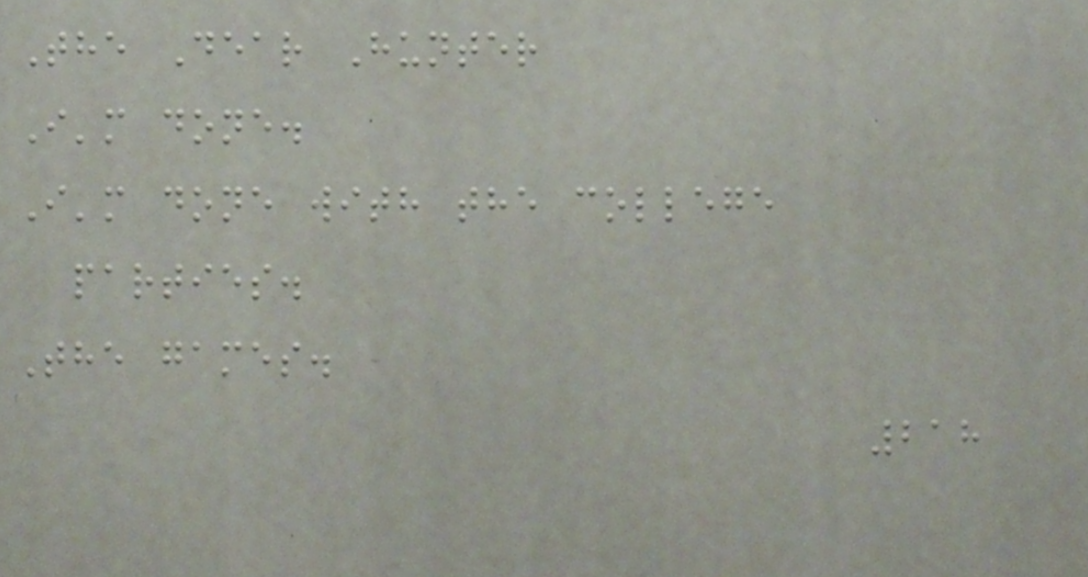The Dear Hunter
I'm done.
I'm done with the college
parties.
The games.
218
